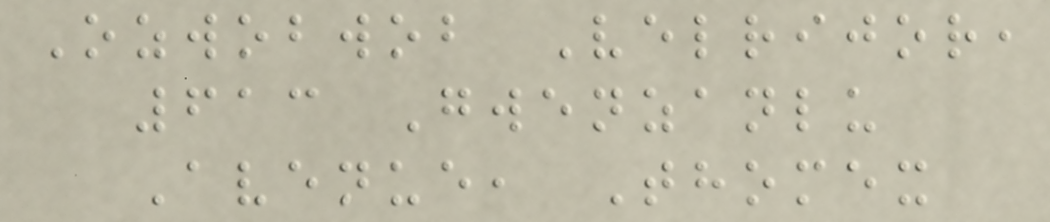Ozwobwob Velrijor,
613 Gwenzanlu
Avenue, Thomex
